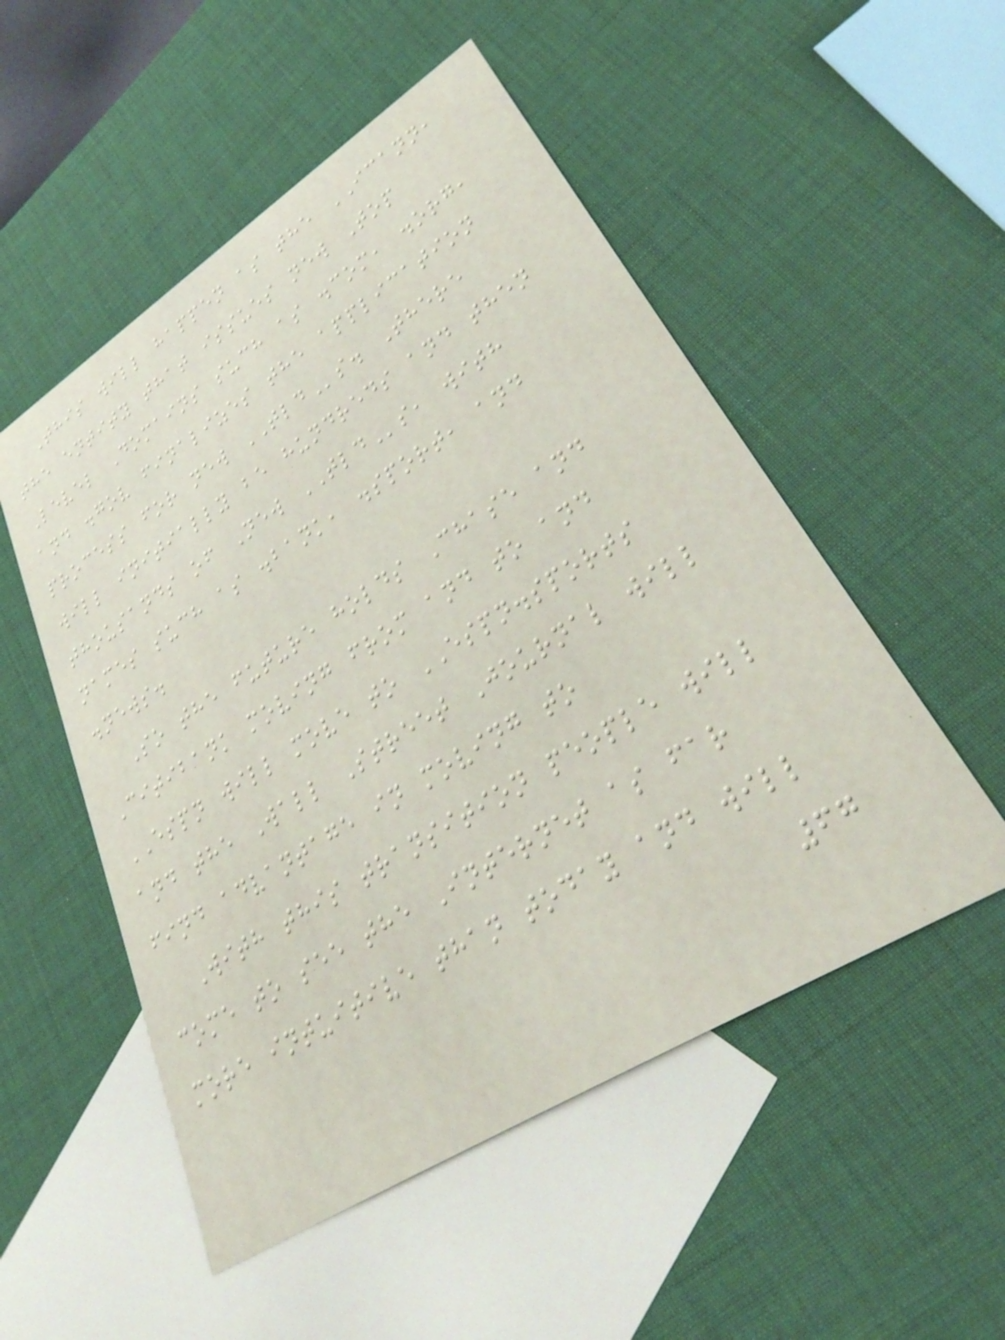This will happen as the ICANN,
the entity that issues new Top
Level Domains such as .com, .org,
and .gov finalizes the application
process for new TLDs. There
will initially be hundreds and then
thousands of New TLDs, with
names such as .bank, .sport, and
.news.
So the future holds Chase and
Citibank moving from and to and
ESPN will move to ESPN.sports
and the Wall Street Journal will
find advantage in moving to
With this transition people will
come to see the Internet as far
more intuitive than today and will
67
